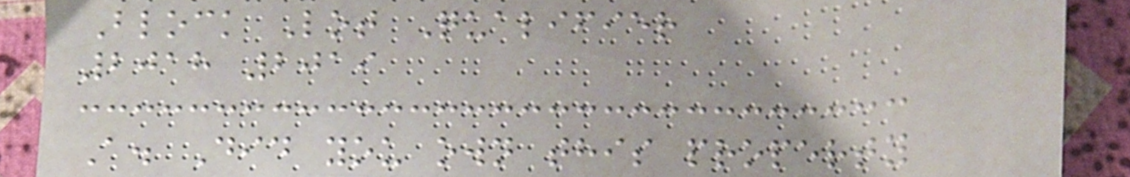Block Lot Qualifier
2018 2019
A. Did you own this property
